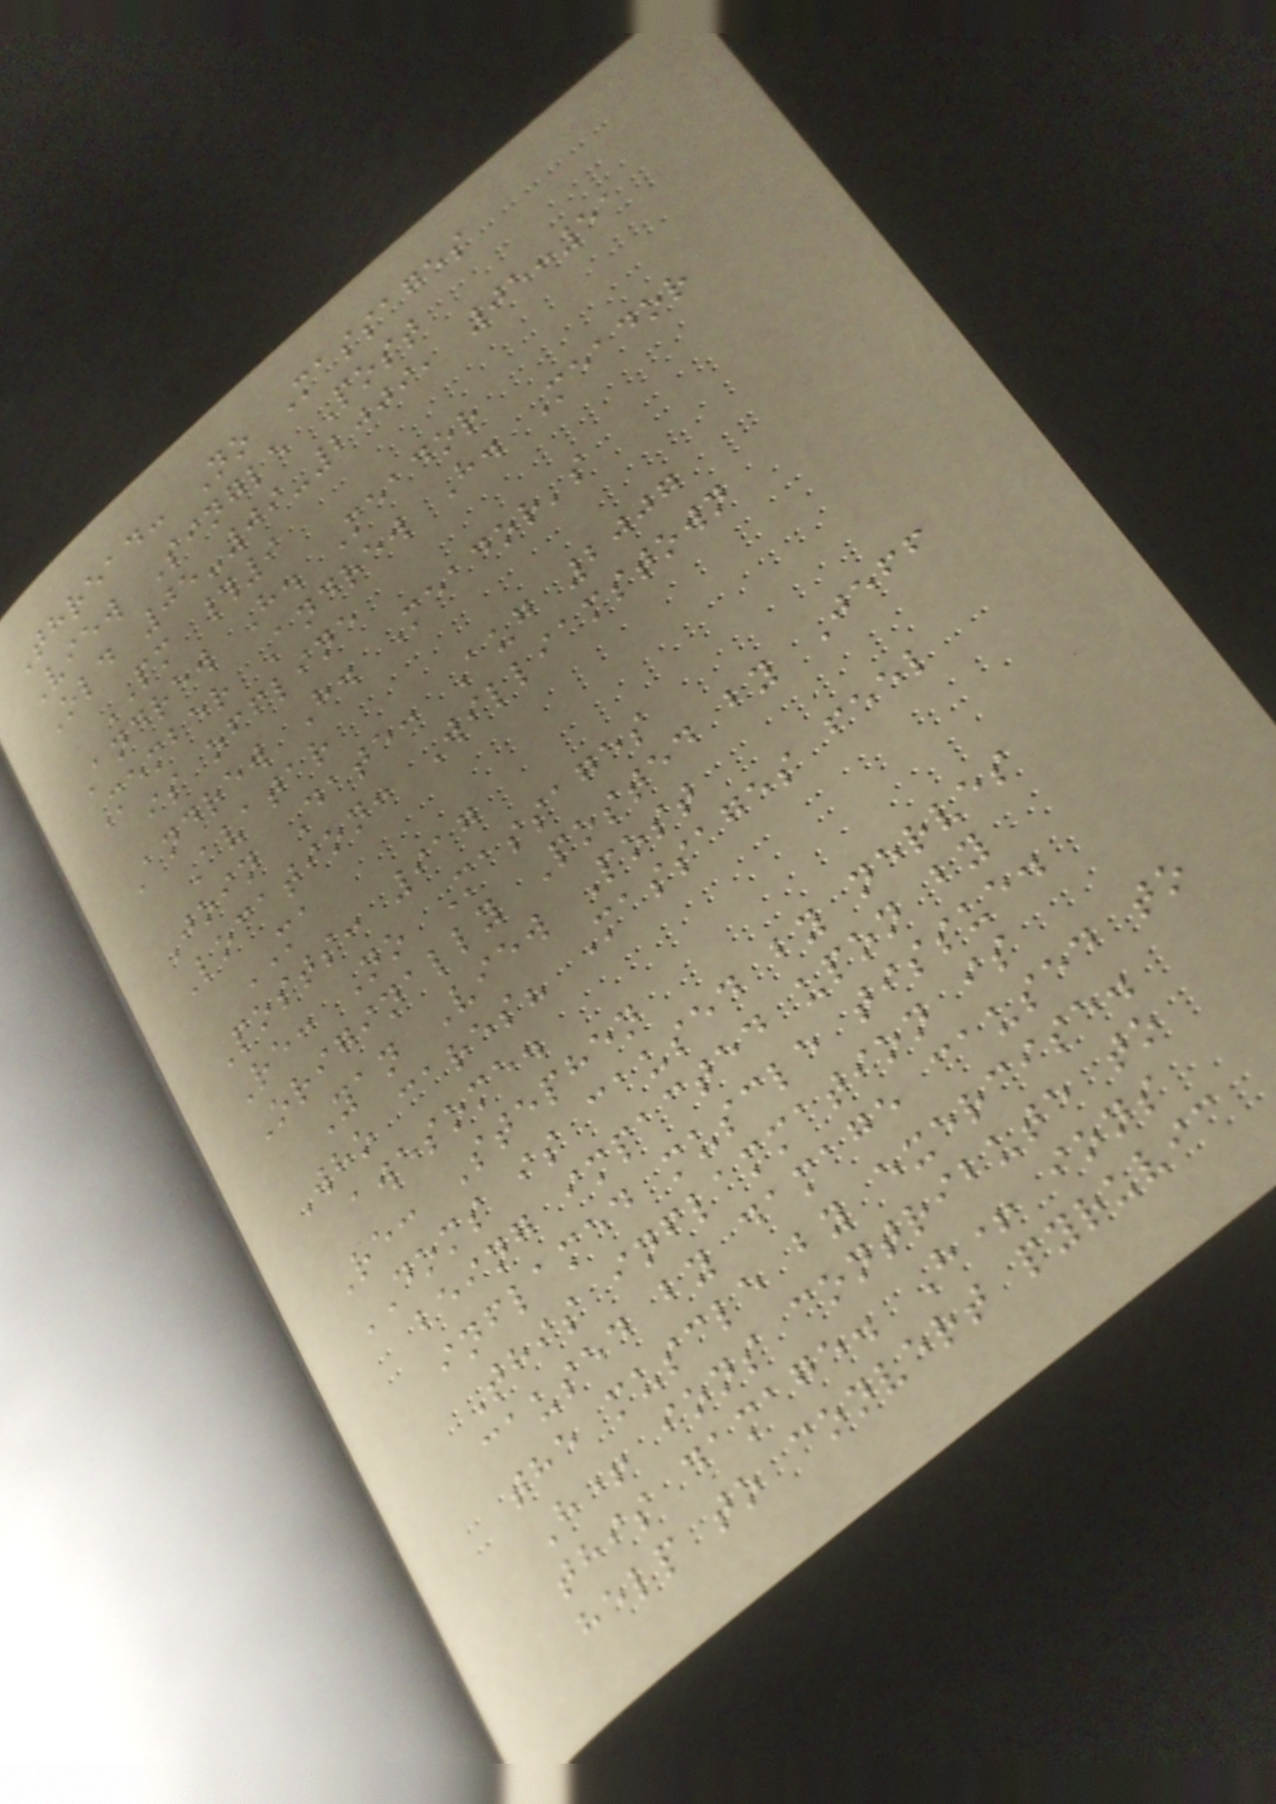Thread: No Massages
View Single Post
Old 05-09-2009, 05:51
PM #9
Andrew H. Meador
Member Andrew H. Meador
is offline
Andrew H. Meador's
Avatar
Join Date: Aug 2007
Location: Williamstown
MA
Posts: 917
Re: No Massages
Originally Posted by Jeff
Yan View Post
Who cares? Massages feel
awesome.
Re: Stephen
DOMS is caused by nerves
being impacted upon by
inflamed muscle tissue.
This inflammation is
caused by damage caused to
the muscle by exercise.
H+ ions contribute to
this damage. H+ ions
help to convert pyruvic
